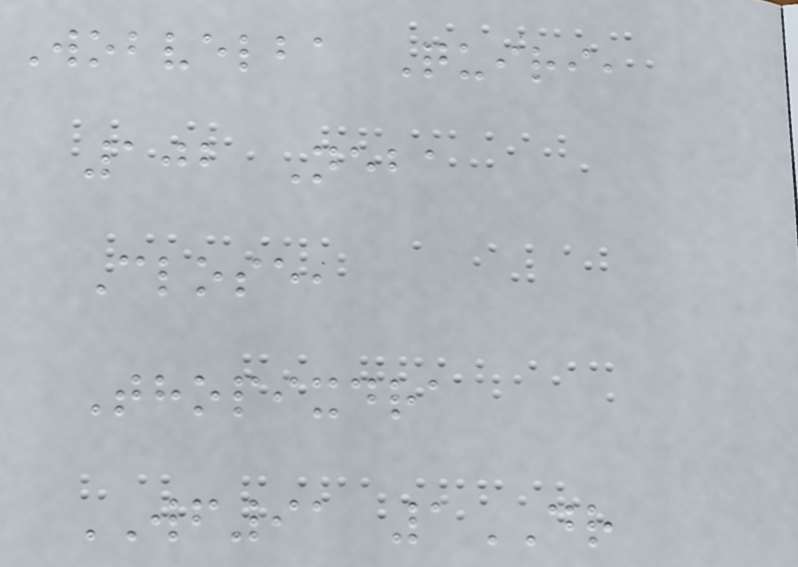Wobvelba Quiri,
102 Neba
Close,
Thopixdra
WF91 1DR
